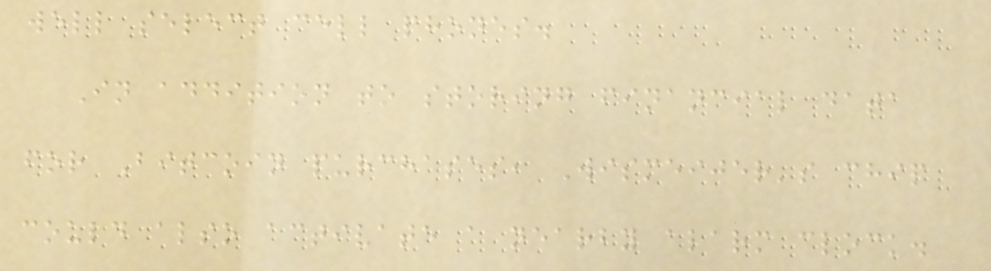well select cell phones.
In addition to storing financial data
for Bitcoin purchases, Wismeijer's chip
could also activate a nearby alarm clock.
